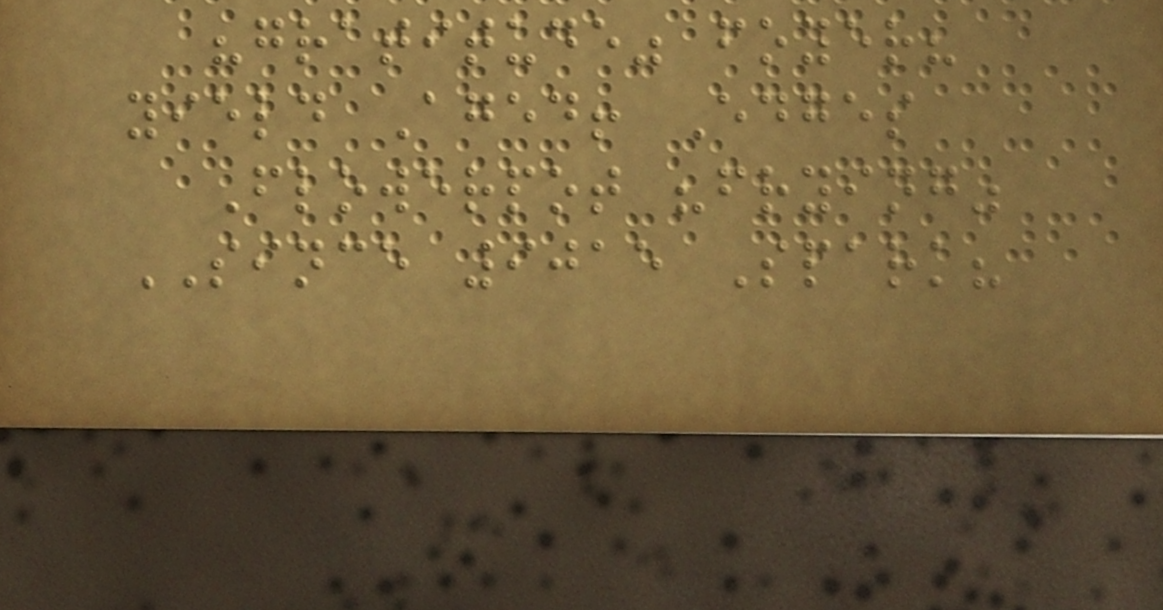"gratitude" foyer?
yield Aged! Edges
Flowerpot "frying"
SINCE 9015 Spark?
